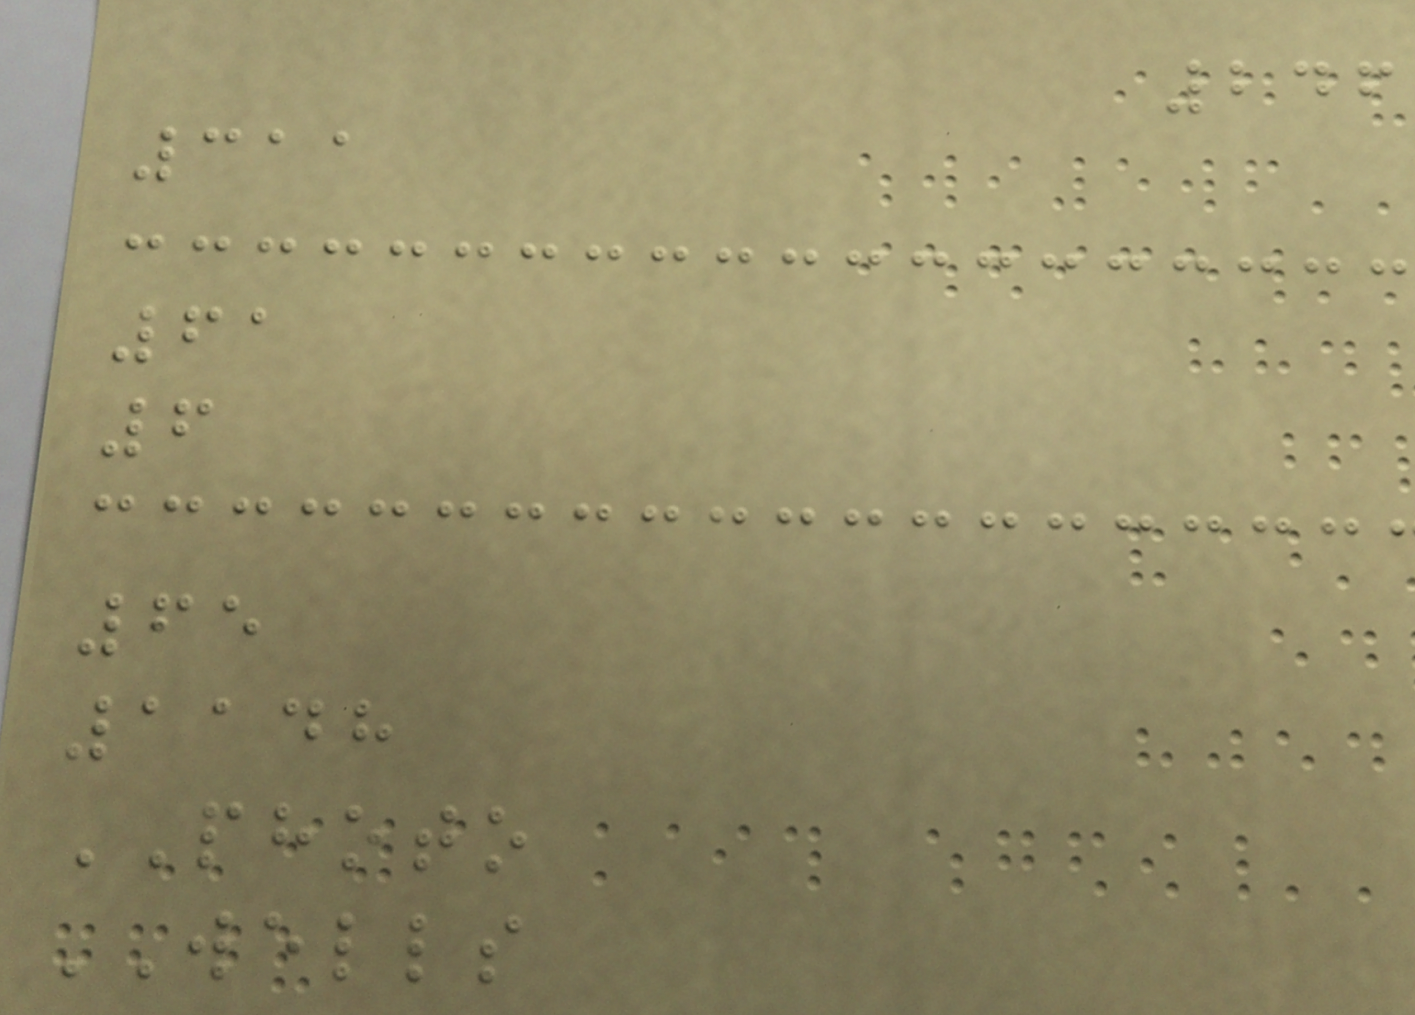246
311
61
6
65
1148
PHOTO
WELLS
